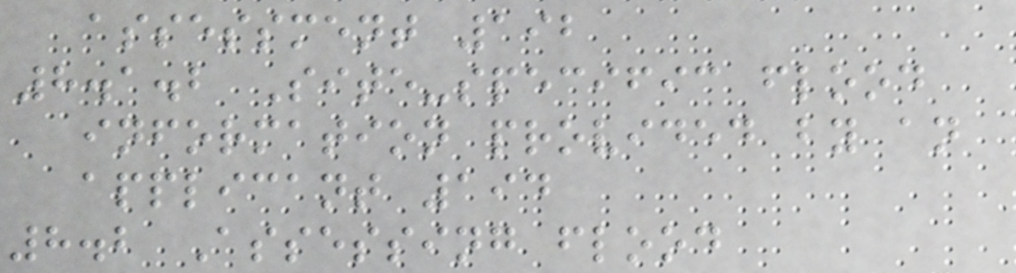assessment 192
8.1.2 Site-specific flood
information provided by an
applicant 194
8.2 Assessing flood
